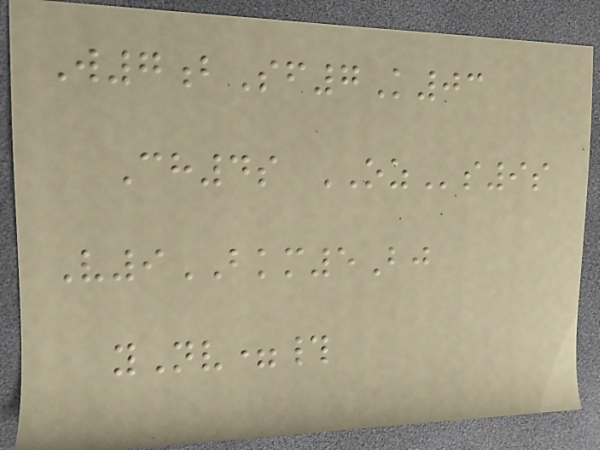W7bSf7K03
Ch4s OZs9s
V9BKM5Bj
yNv=#
